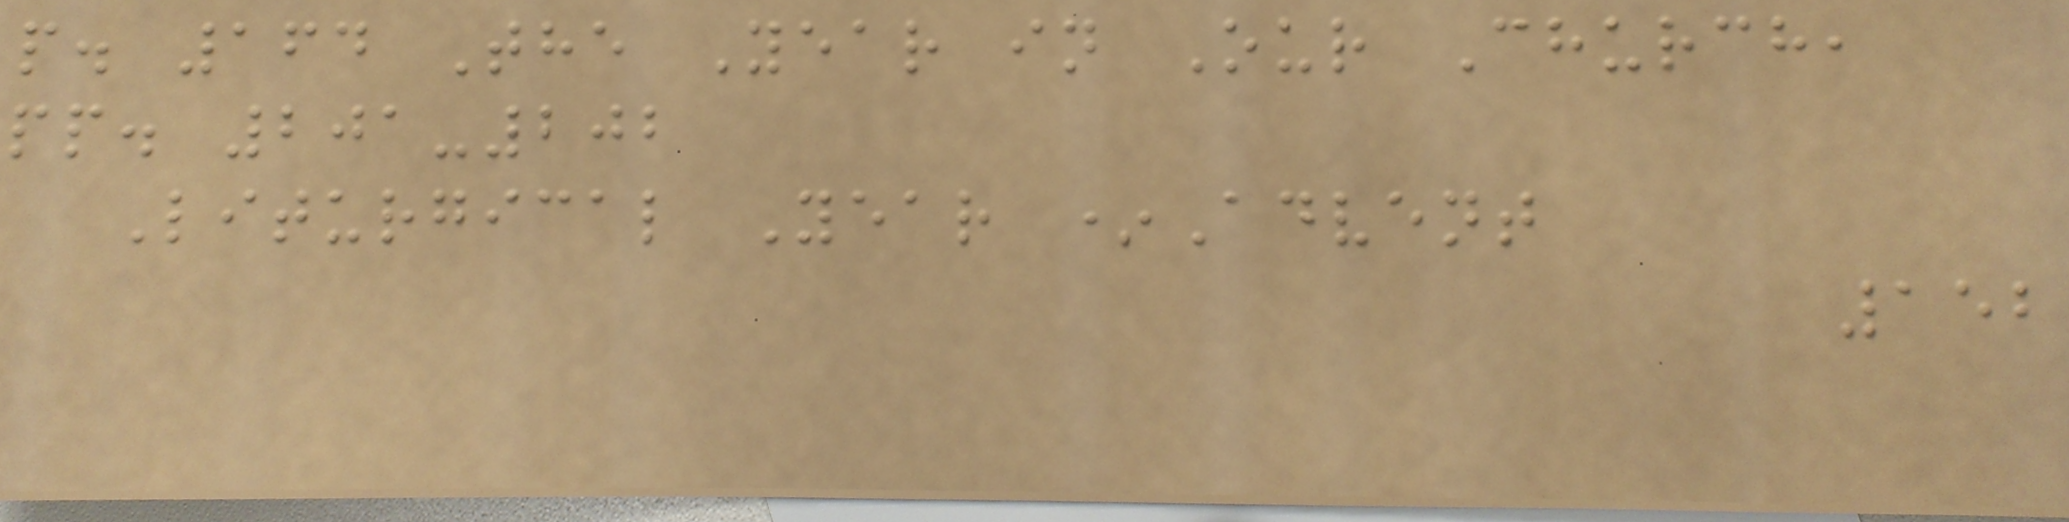p. 164 The Year in Our Church,
pp. 201-202
Liturgical Year *Advent
152
